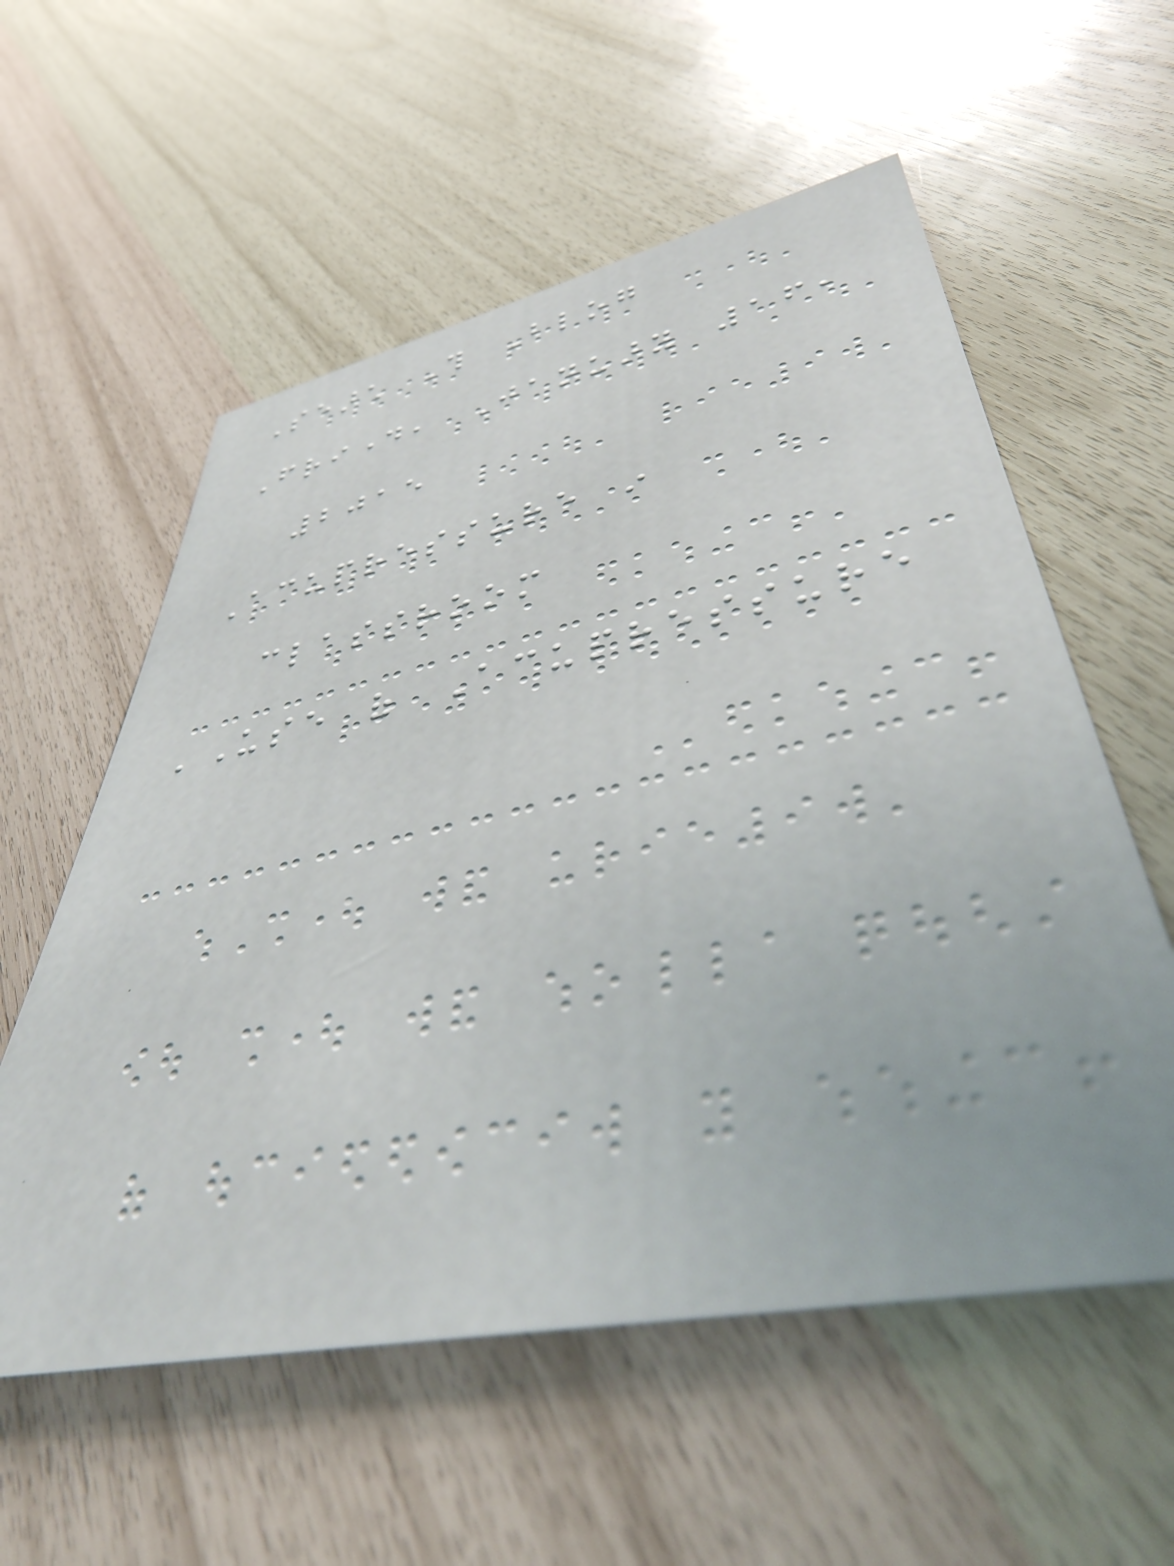Search This Blog
Friday, January 16,
2015
Acupressure in
classroom
'Use of Acupressure
